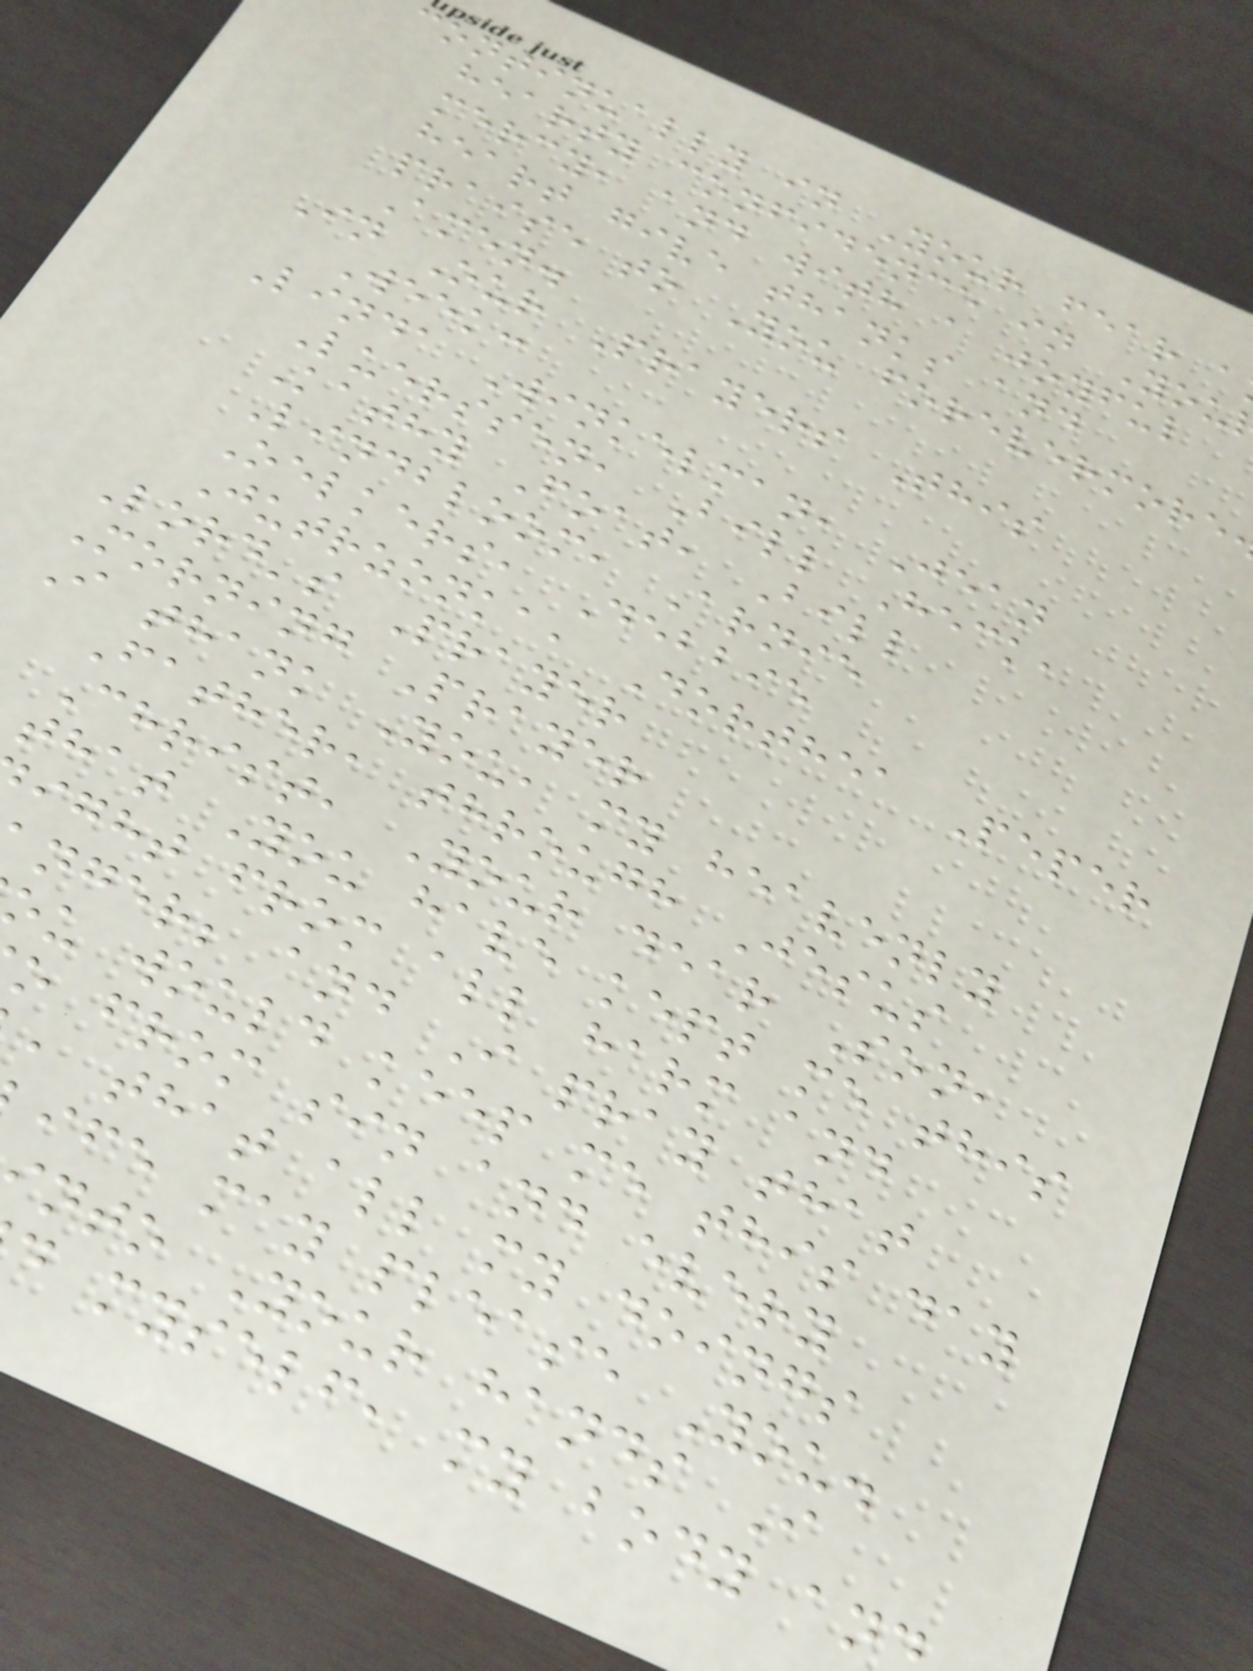continually in Your fear a
hearty confidence in You
mercy, and with a joyful
heart give thanks and
praise to You forevermore
Amen.
In Our Prayers This
Week:
Linda Winkelman, Jean
Luerssen, Bill Heck,
Kathy Foat, Bill
Lindbloom, Arnie
Oelkers, Debbie
Jutrzonka, Dorthea Peper
Lord's Prayer
Morning Prayer
I thank You, my heavenly
Father, through Jesus
Christ, Your dear Son,
that You have kept me this
ight from all harm and
nger; and I pray that
ou would keep me this day
o from sin and every
, that all my doings
ife may please You.
nto Your hands I
d myself, my body an
